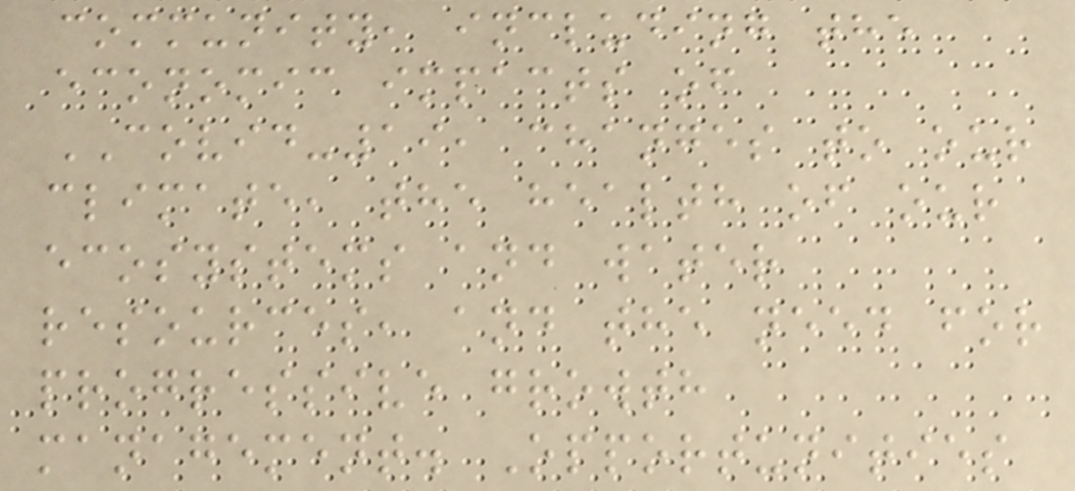community, including the
economic impacts of
COVID-19, changes to our
climate, the health of our
ecosystems and water
resources, and the need for
progressive growth
management. Opportunities
